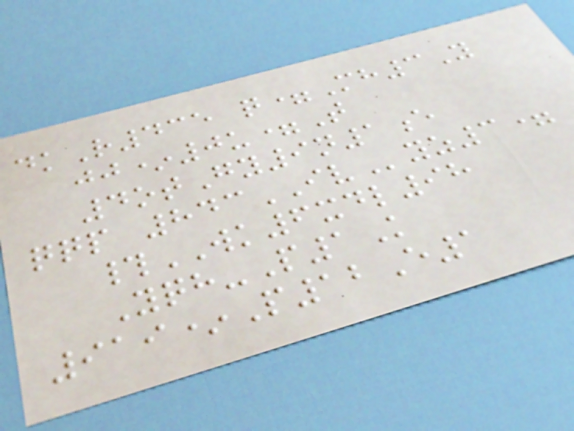dkR435 q=Mh3Y
jj*0u=T
4otGy9n1e
qqp 843IVyz3=
#WK6xdl98
Yqh-P1K
919*P12E1
